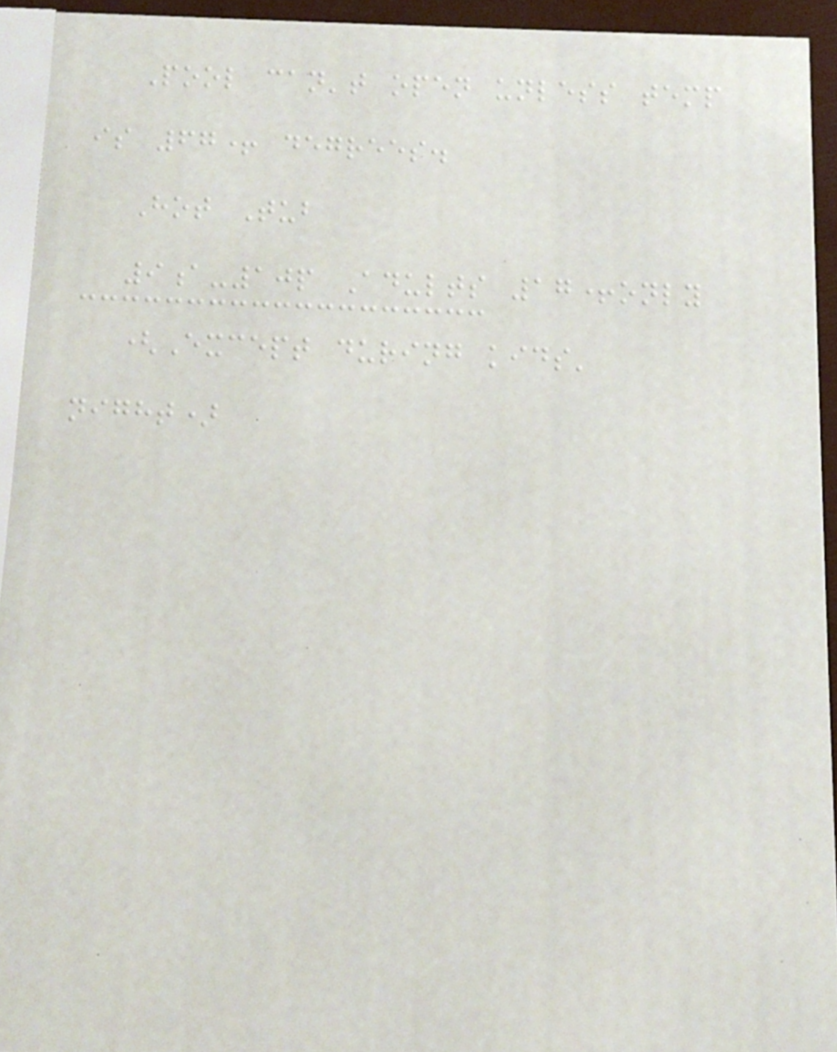Pool can't open unless temp
is 67+ degrees.
Hot Tub
9a-10p Adults 17+only
(Except during kids'
night)
